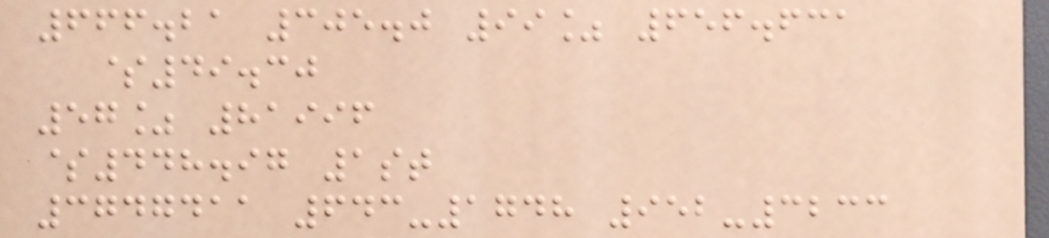666.21 305.0 99% 656.631
$49.30
57% 81996
$448.97 1st
3747411 643-1748 952-3233
